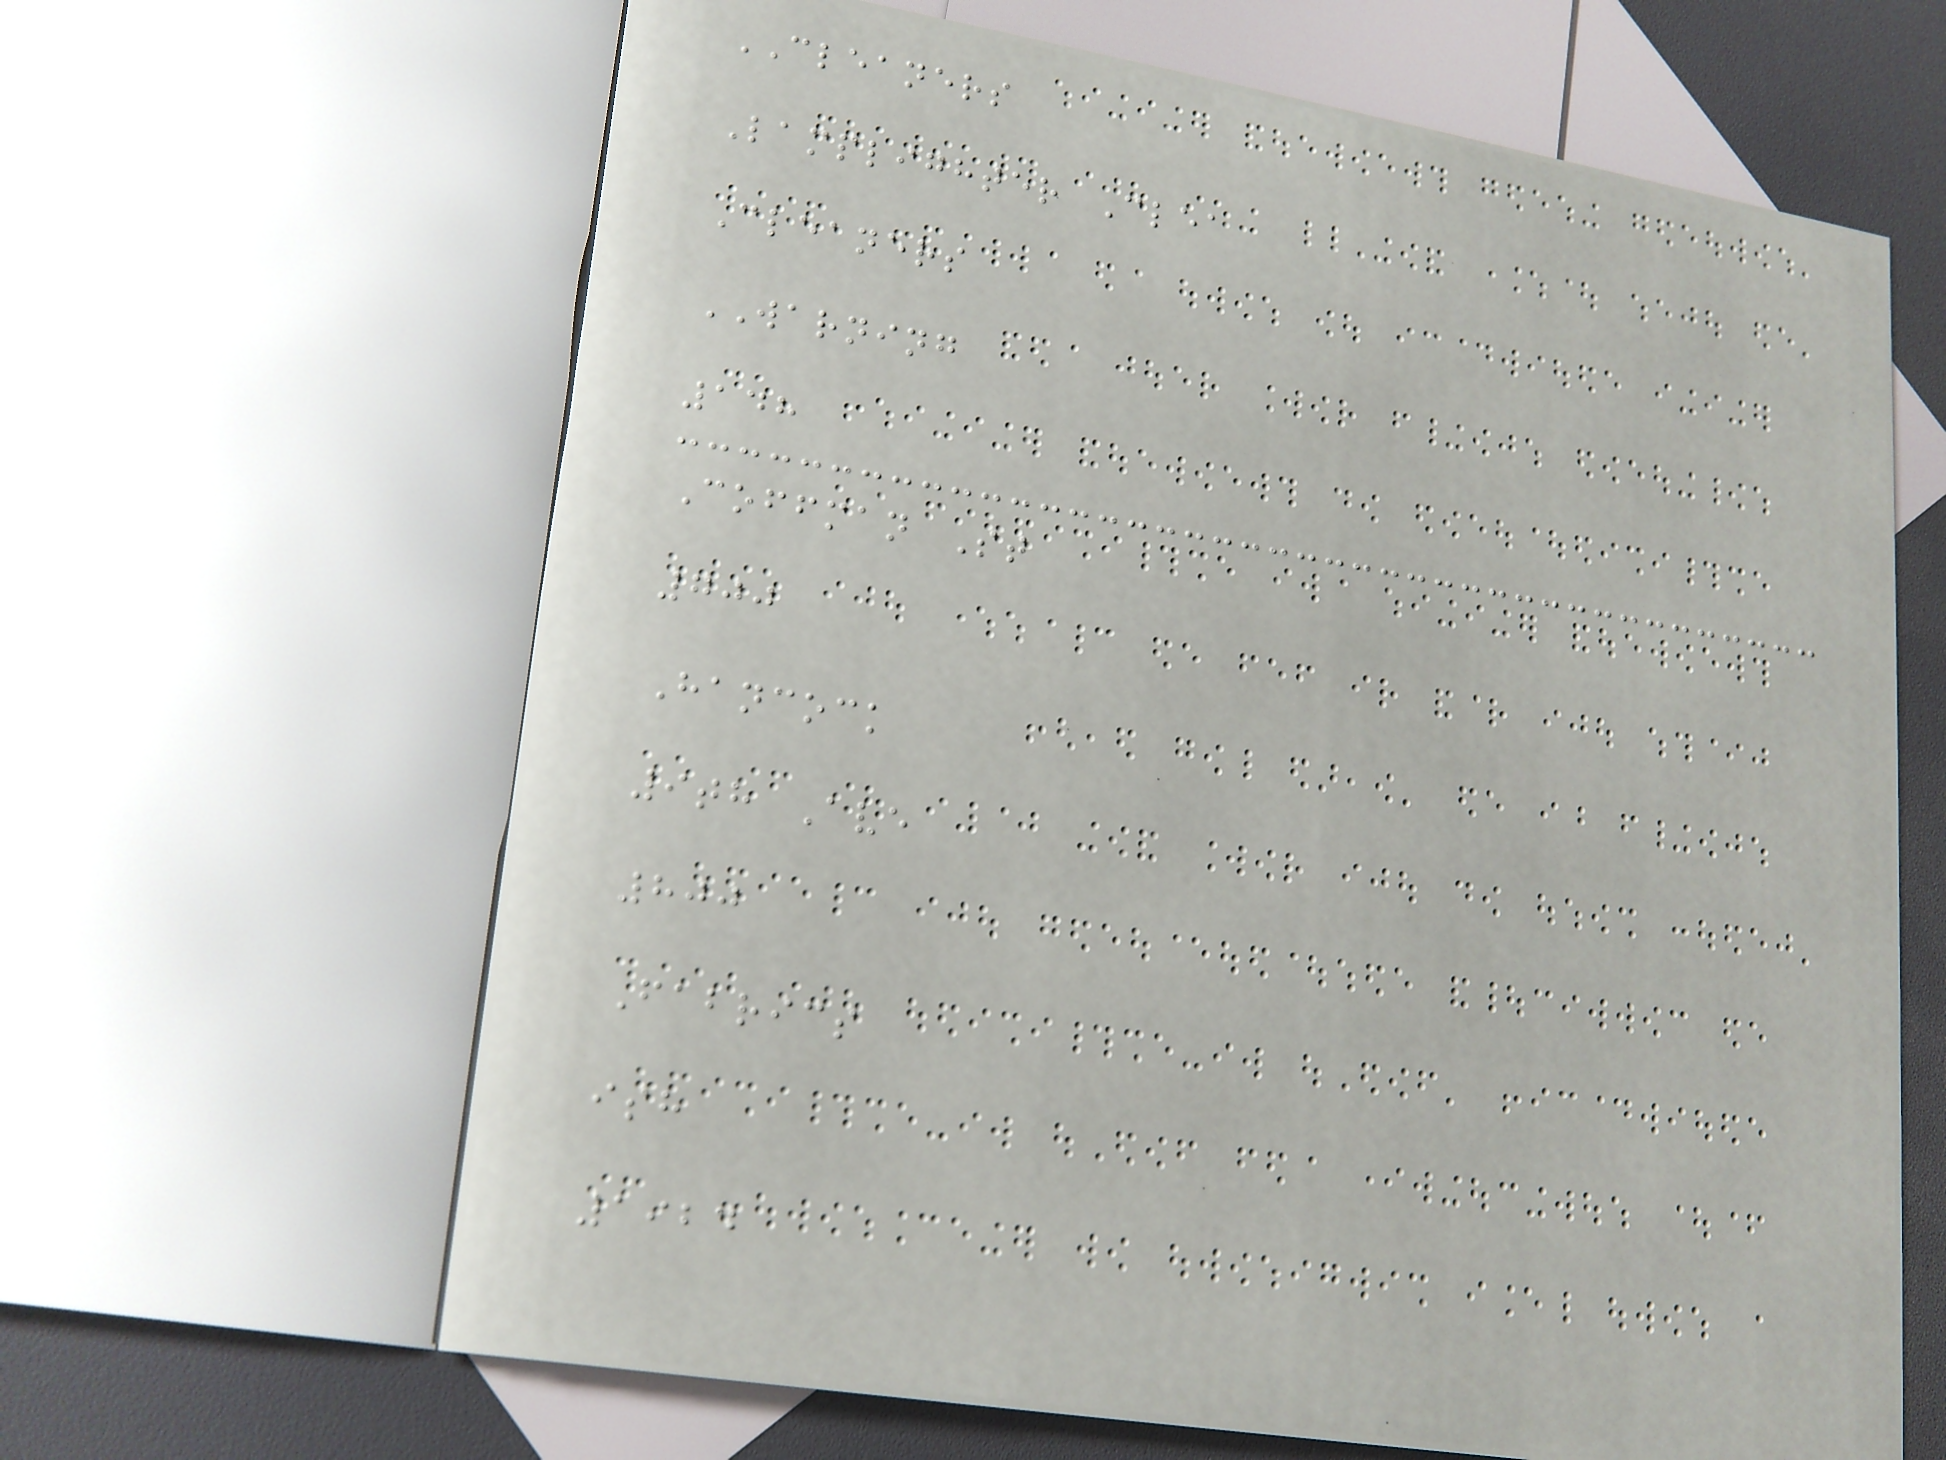CLEANERS
Lamplighter Clea
Cleaners
WARNING
148
Coffman St
700
Hancock
9th Ave
800
Fabrics
ish
1924
